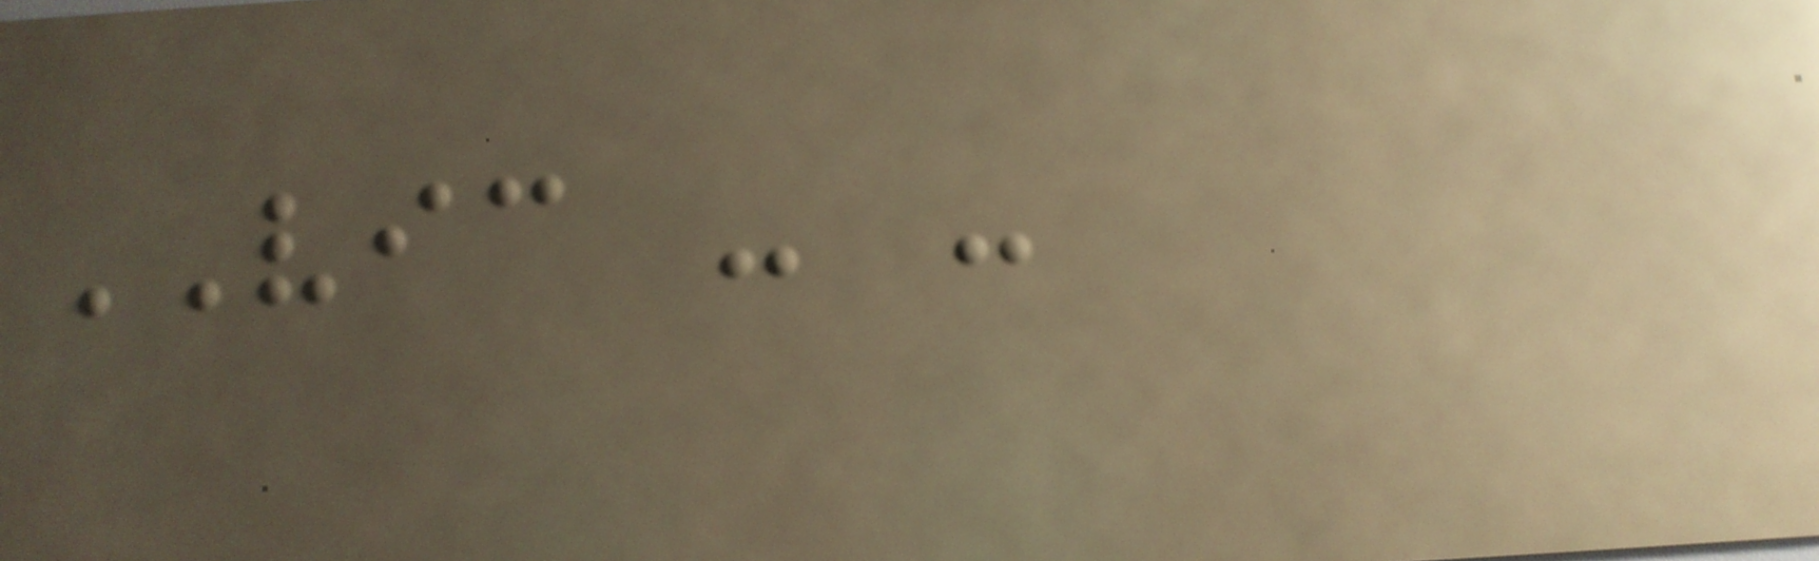VIC - -
